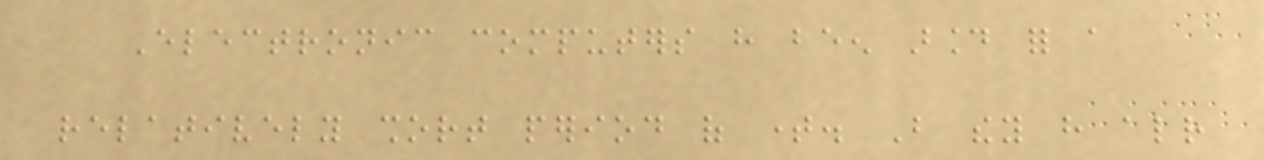Electronic computers have been around for a
relatively short period of time. But they have already
